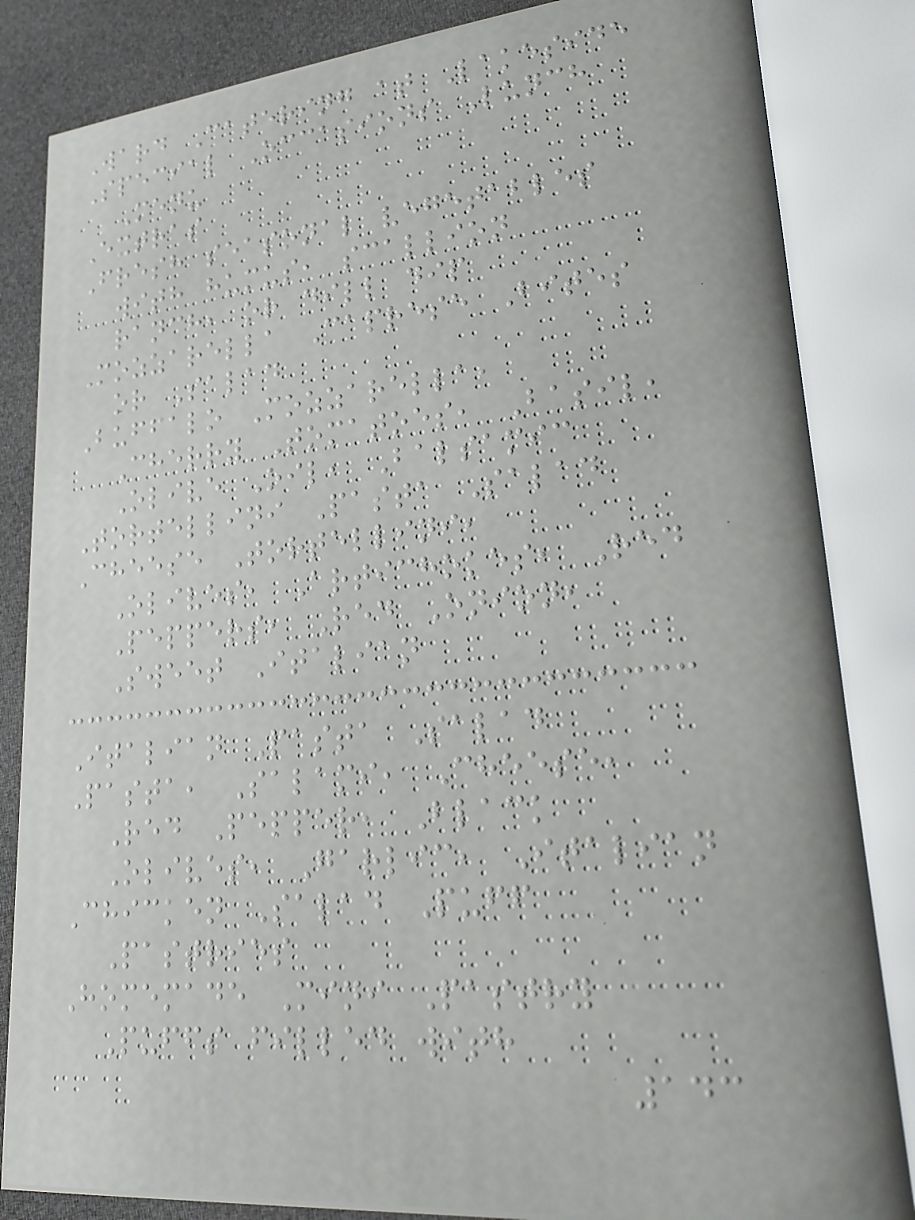Ward Catering at Lakeside
Special Occasions Lunch
Menu
Extras
Fresh seasonal vegetables
with humus, scallion
ranch, or dill dip
Mozzarella Caprese Bites
or Salad
Buffalo Mozzarella,
Cherry Tomatoes, Basil,
Olive Oil, Balsamic
Tortellini Pasta Salad
Cheese Tortellini,
Olives, Artichokes, Red
Peppers, Red Onion,
Sweet Italian
Italian Pasta Salad
Pasta, Salami, Cheese,
Red Pepper, Black
Olives, Garlic, Italian
Chicken Salad Puff
Pastries
Homemade Mini Pastry
Puffs filled with
143
